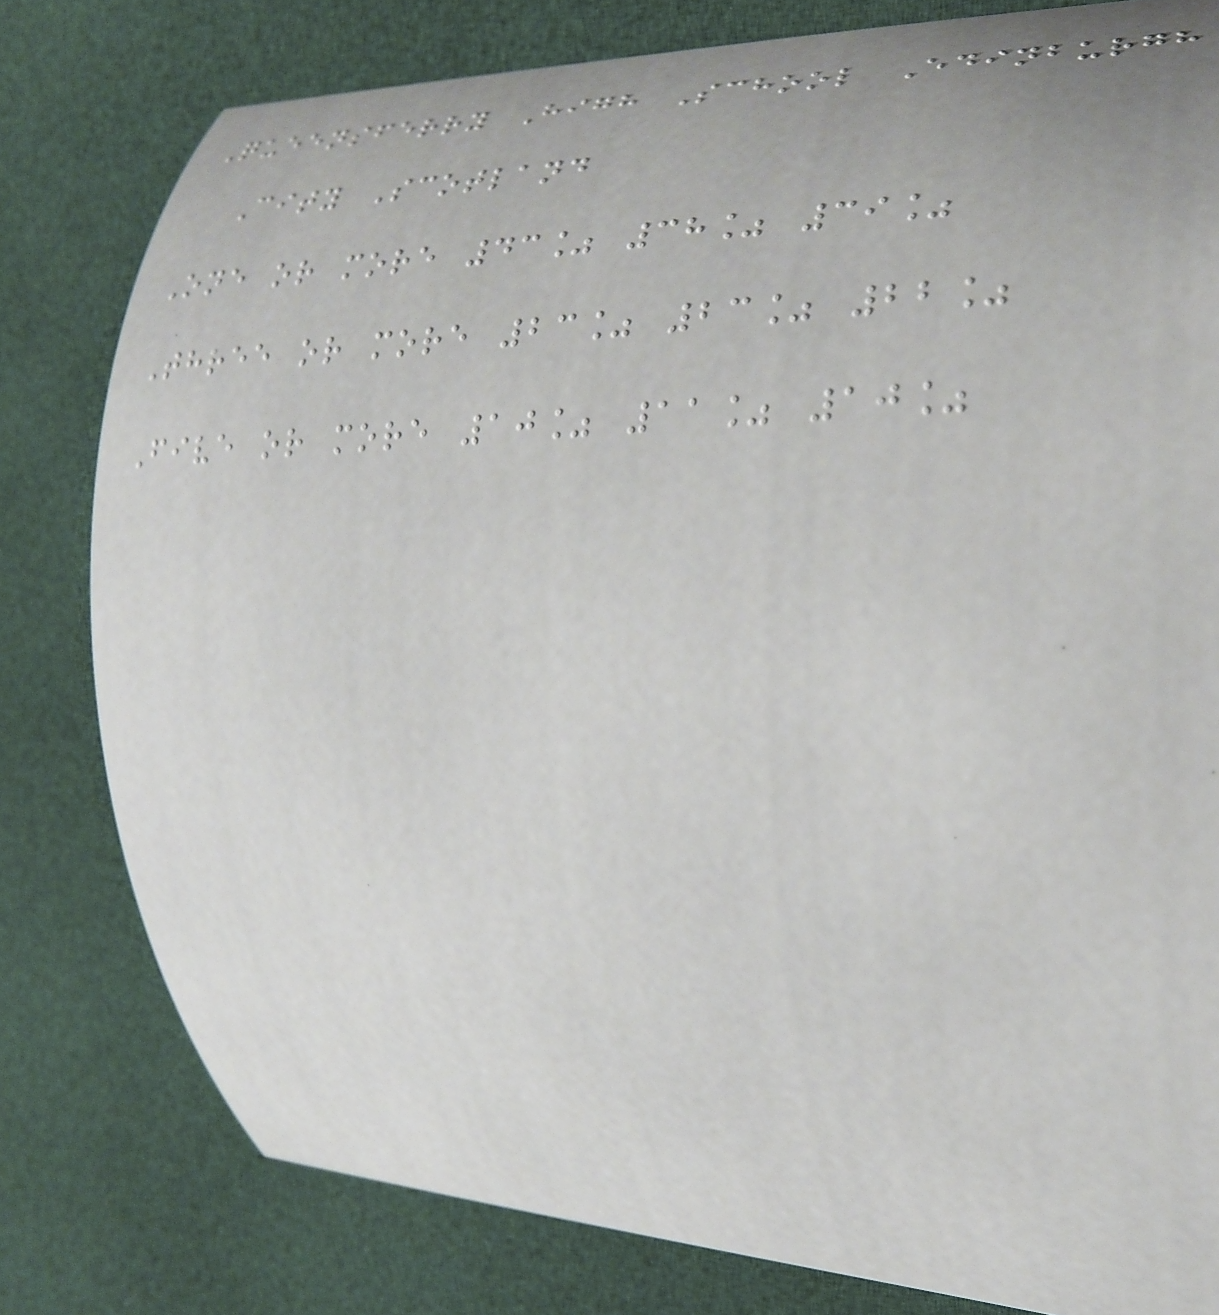Queensferry High School Edinburgh
City Scotland
One or more 43% 38% 39%
Three or more 23% 23% 22%
Five or more 10% 11% 10%
